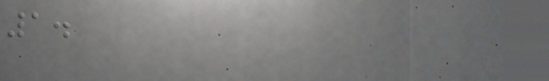1.
